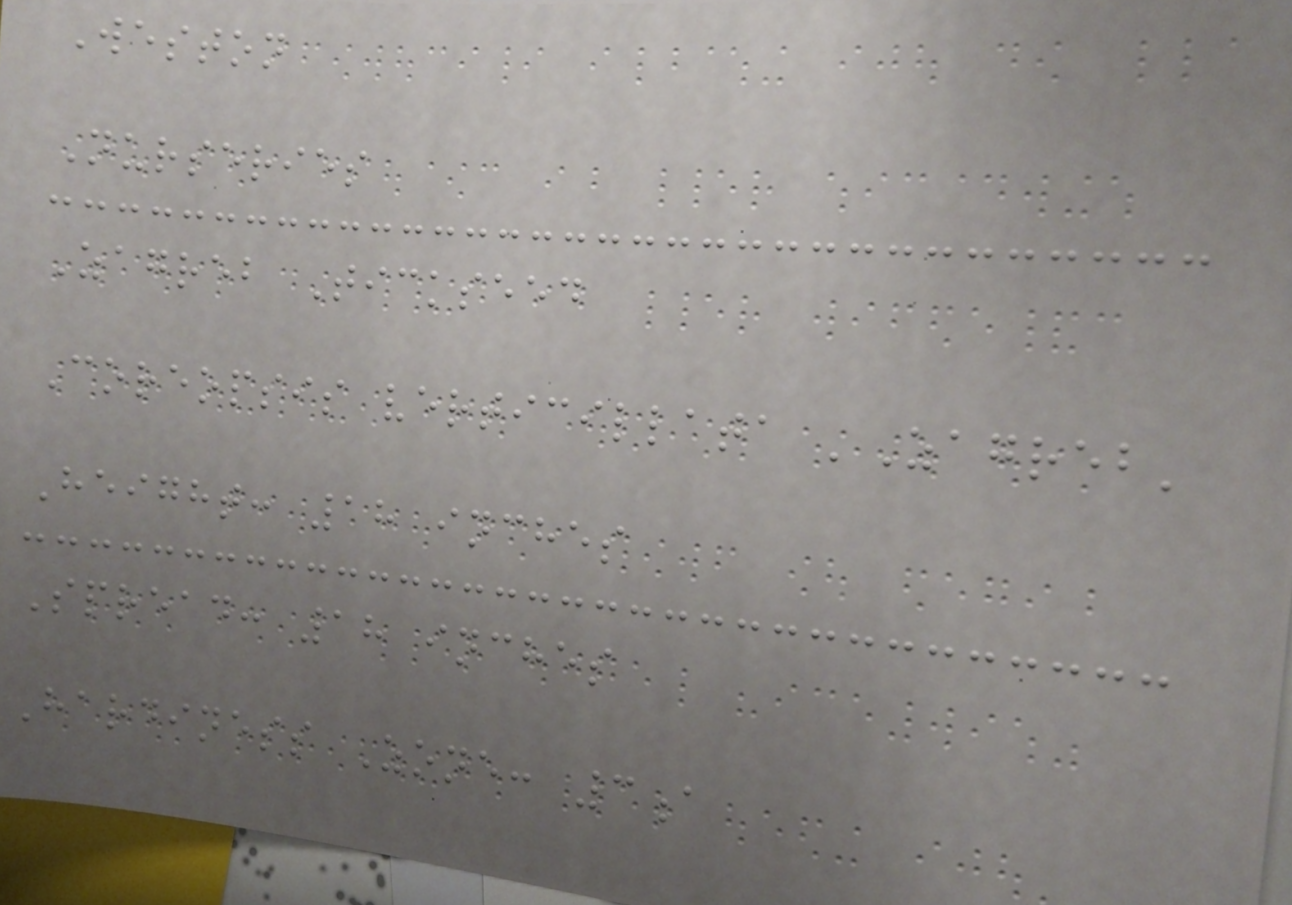Weston
Nurseries
Zagreb Tickseed
Coreopsis verticillata 'Zagreb'
Height: 18 inches
Spread: 18 inches
Hardiness Zone: 3a
